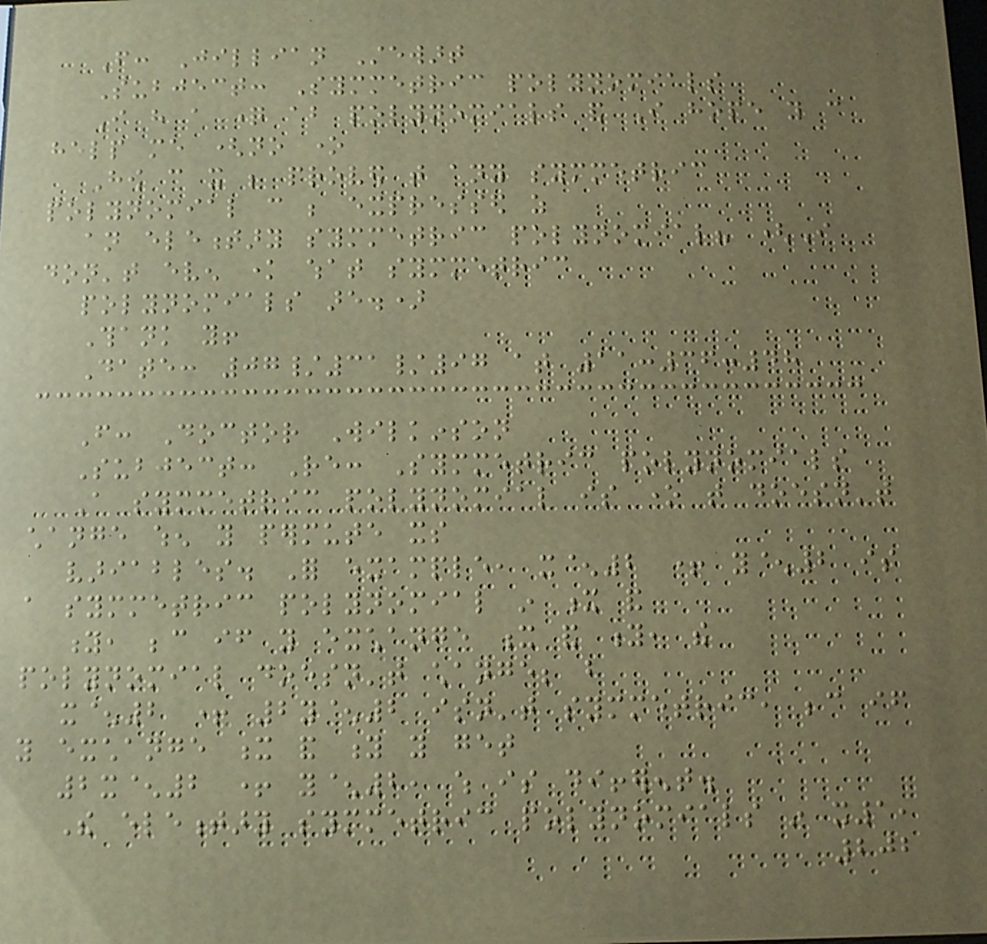From: Jillian Stewart
Subject: Symmetric polynomials
I have a question about polynomials and I hope you can
help me (no one
How can it be proved that any symmetric
polynomial can be expressed as
an elementary symmetric polynomial? (I
don't even know what symmetric
polynomials are.)
Thank you!
Date: 07/31/97 at 11:36:48
From: Doctor Wilkinson
Subject: Re: Symmetric polynomials
A symmetric polynomial is one that doesn't
change when you permute its
variables. For example, x^2 + y^2 is
a symmetric polynomial in x and
y, because if you exchange x and y, the
polynomial doesn't change; but
x^2 + 2y^2 isn't symmetric, because if
you exchange x and y you get
2x^2 + y^2, which is different.
The elementary symmetric polynomials in x1,
202
